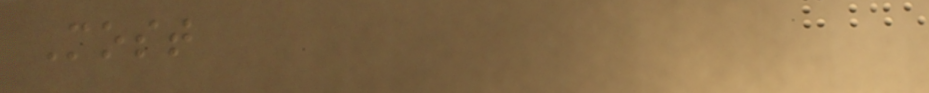Most
